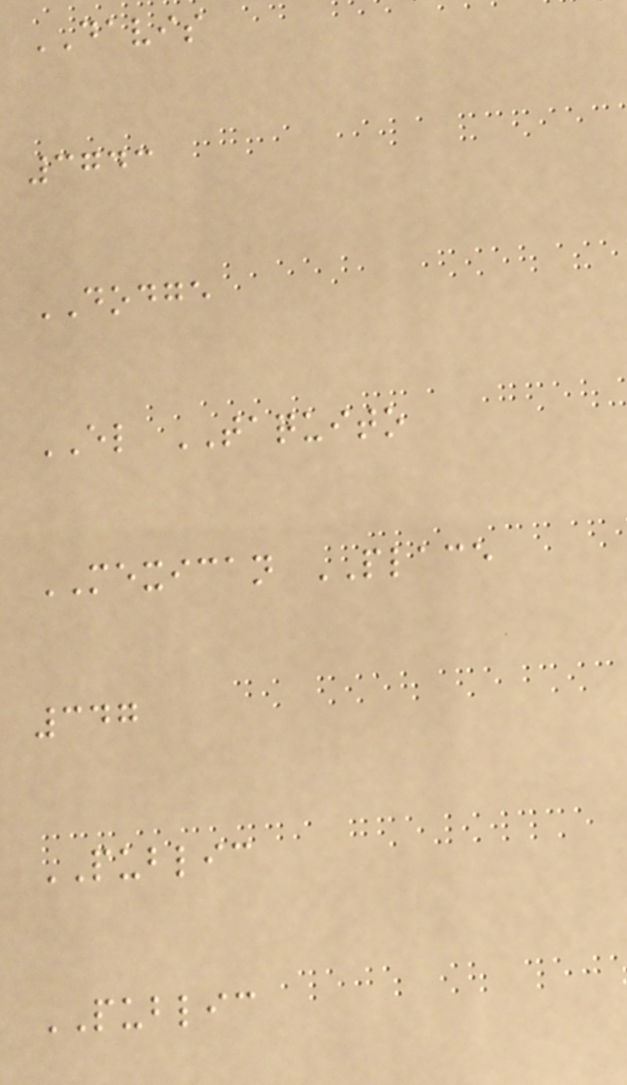DAVIS
3743
DODGE
EL TAQUITO
MEXICAN PLACE
347
PUBLIC
PUBLIC
